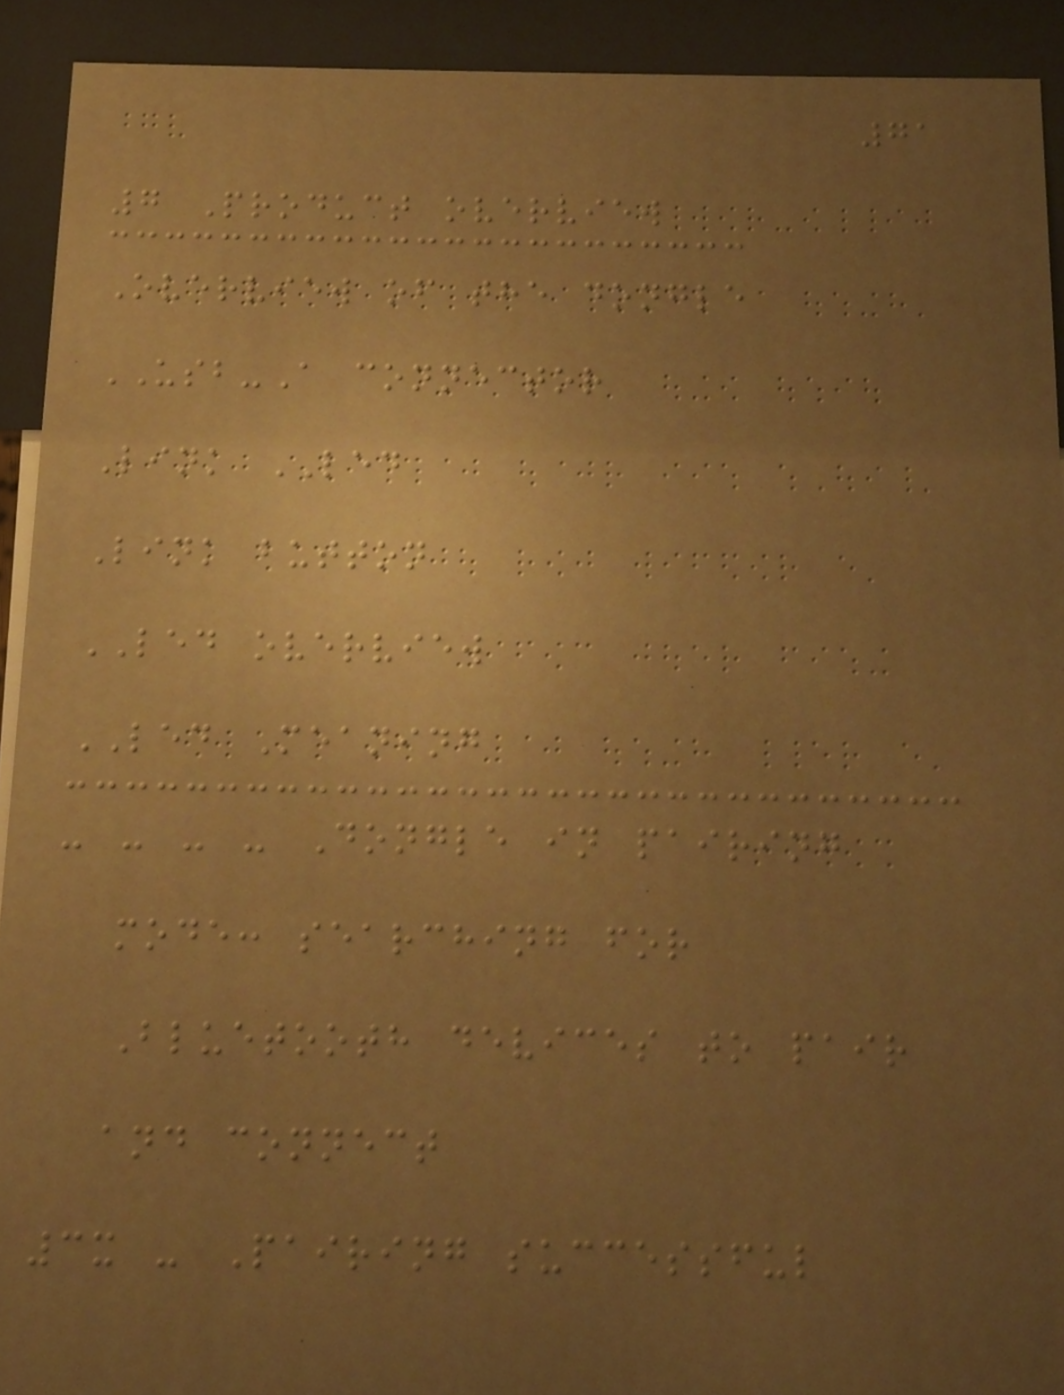71
7 Product overview
Overview of the dongle
USB-A connector
Link LED
Link button
LED overview
LED Meaning
- - - - Dongle in pairing
mode: searching for
Bluetooth devices to pair
and connect
3x - Pairing successful
